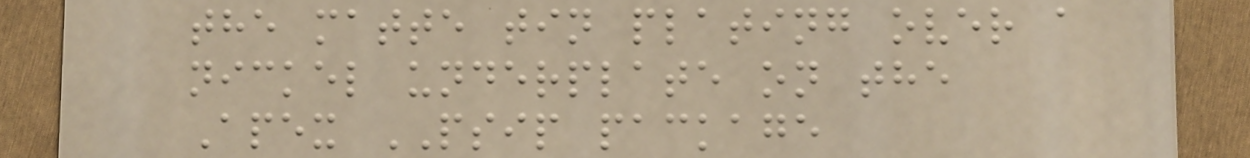the matte tin plating over a
nickel underplate on the
Apex PSIP package
